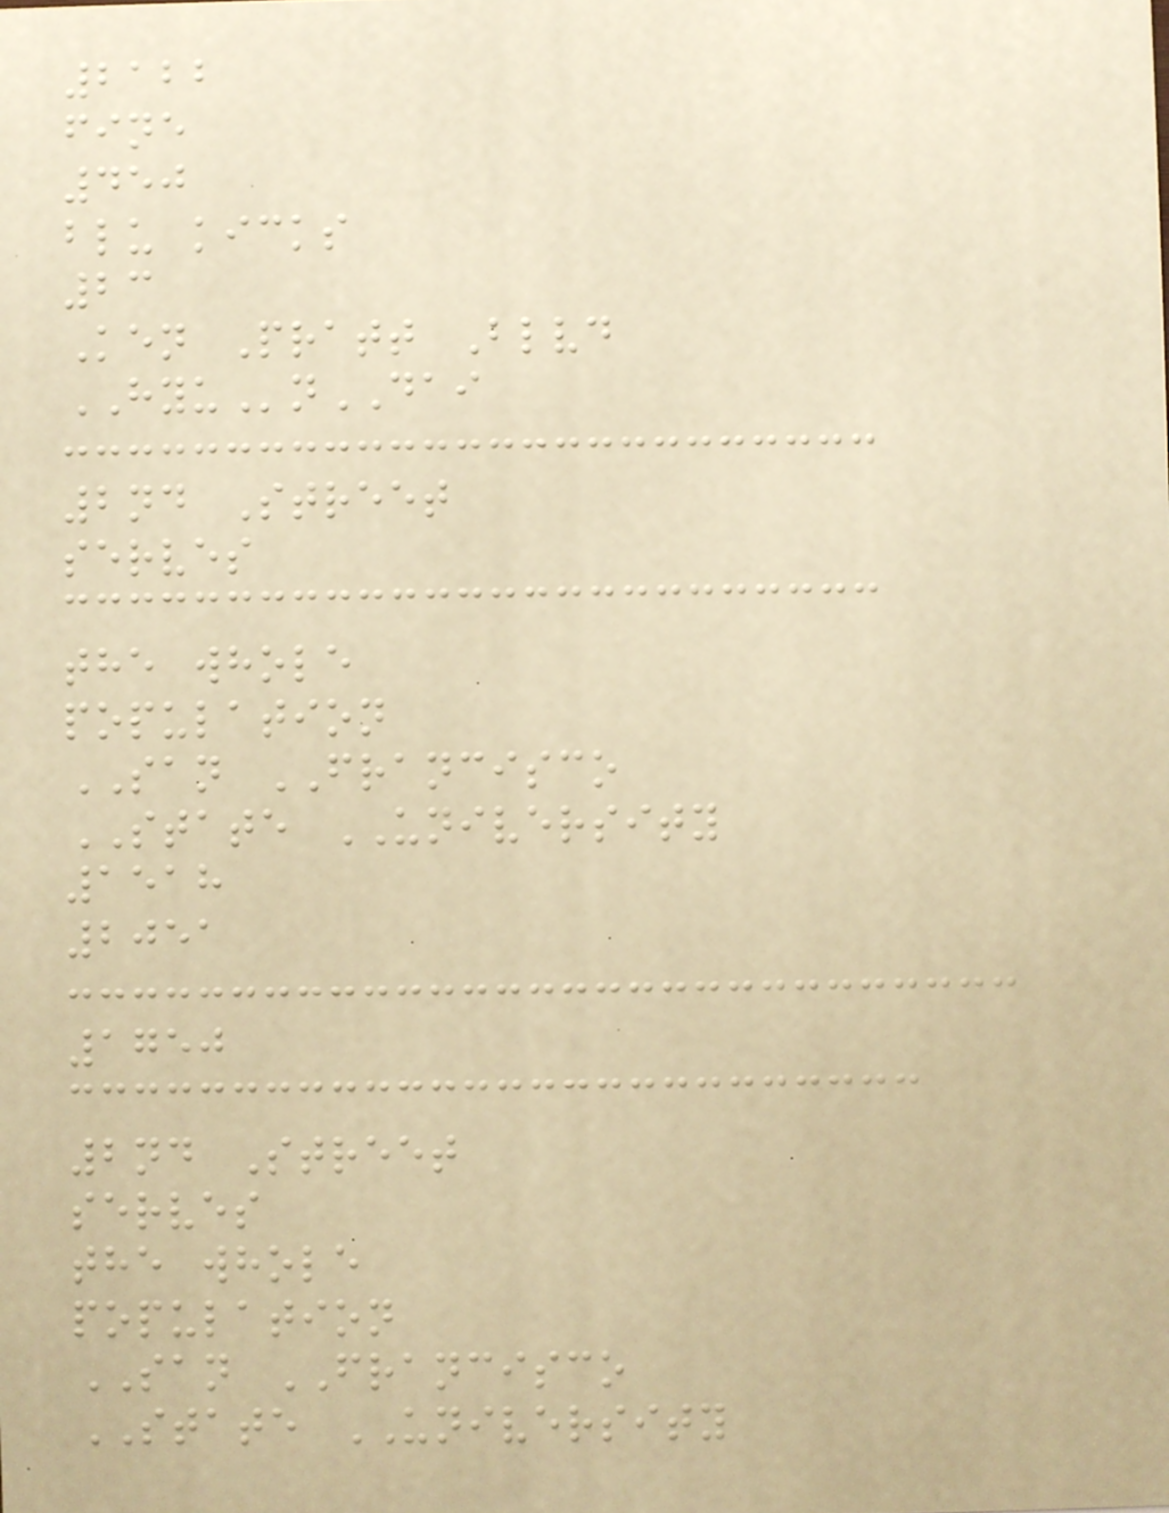2122
fine
450
blu kicks
23
Ken Pratt Blvd
HYUnDAI
2nd Street
serves
the whole
population
SAN FRANCISCO
STATE UNIVERSITY
1518
2051
1750
2nd Street
serves
the whole
population
SAN FRANCISCO
STATE UNIVERSITY
